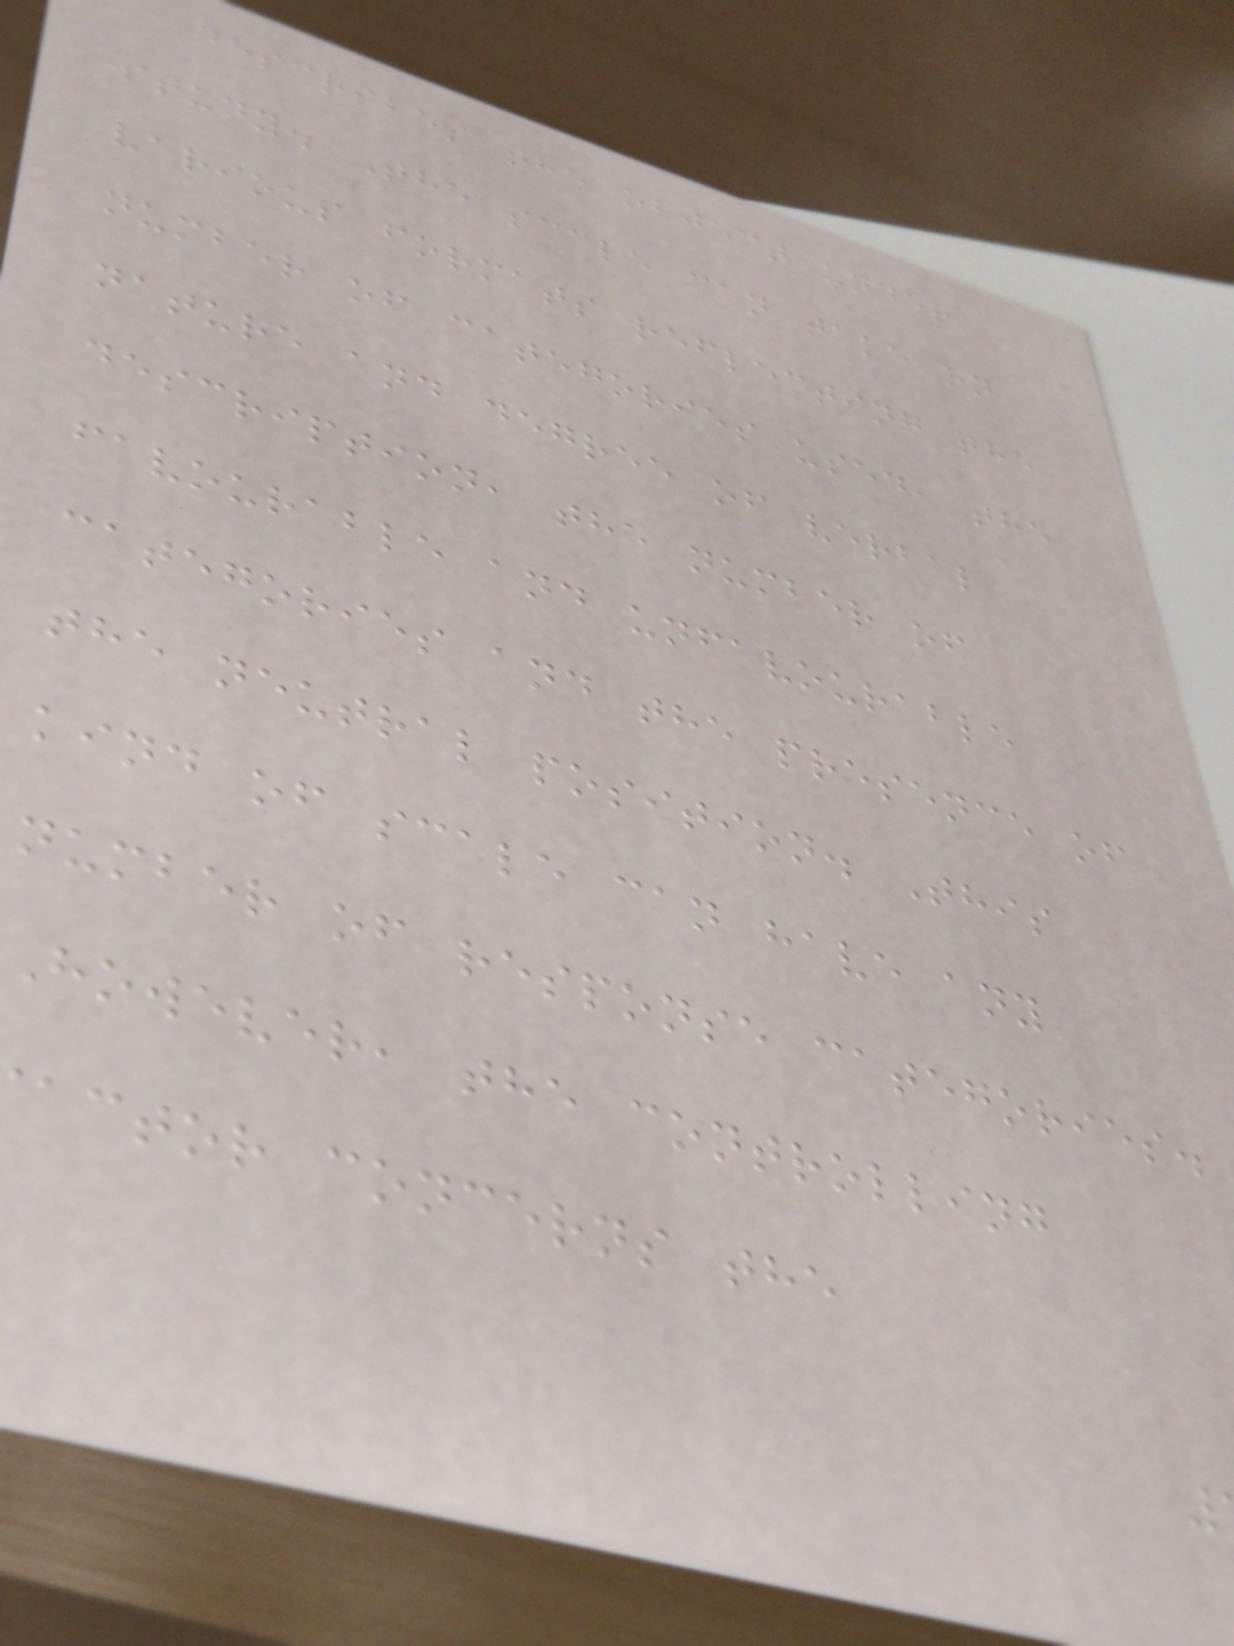describes the object under
study. The scale can take on
various formats reflecting the
number of categories used, the
nature and degree of verbal
description, the number of
favourable and unfavourable
categories and the presence of
the neutral position. This
kind of scale can have any
number of response categories.
however, the controlling
actor concerns the
